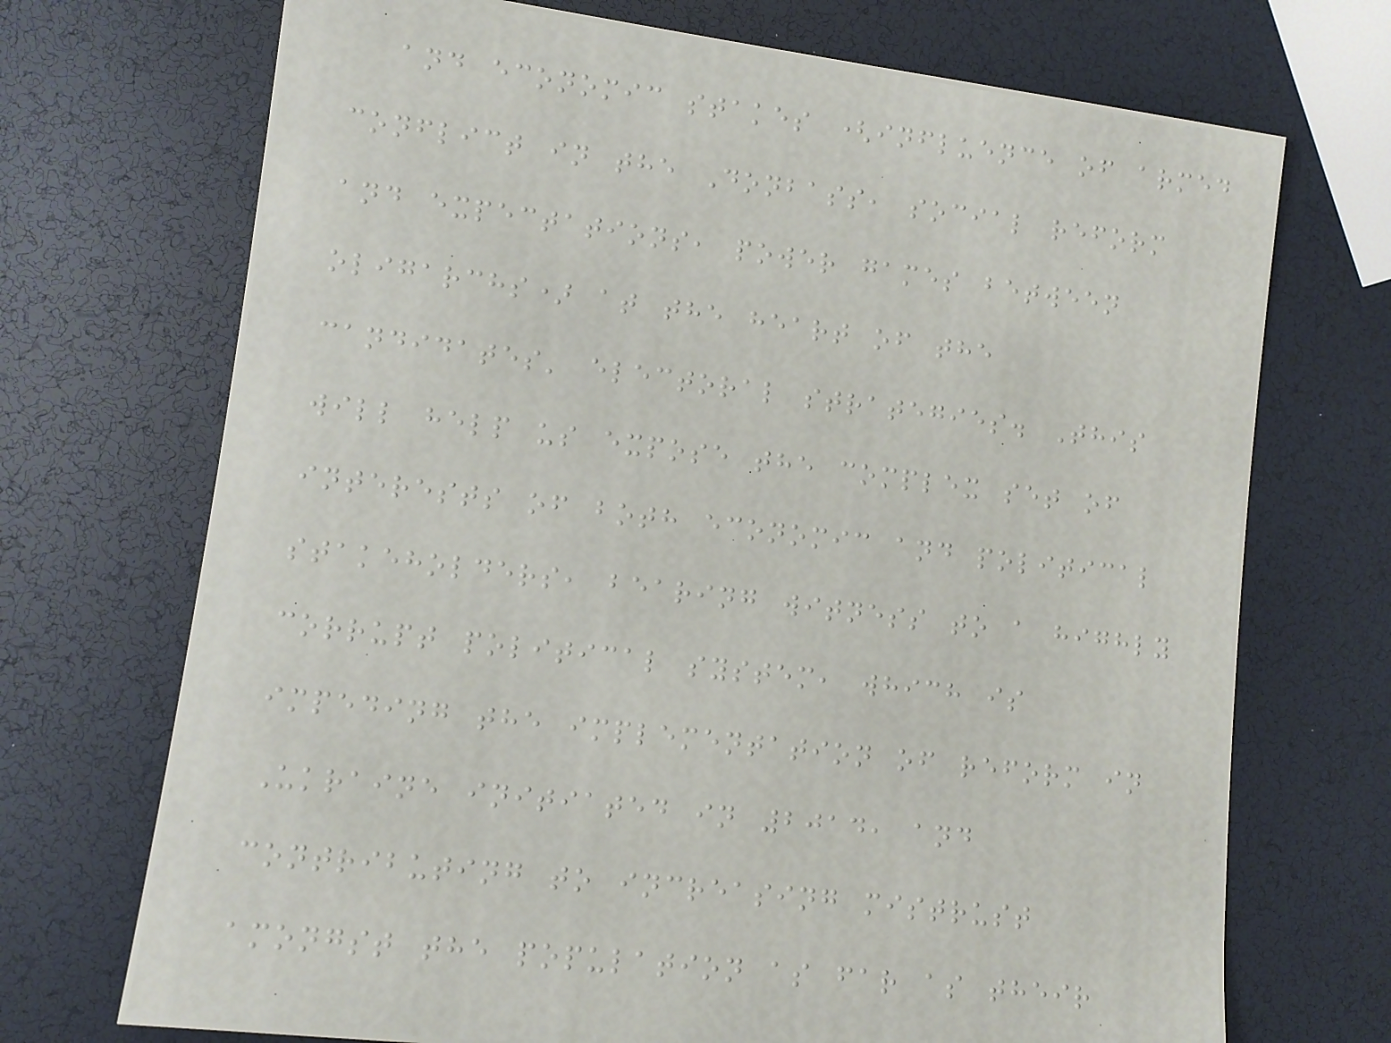and economic stakes (influence of armed
conflict in the Donbass, social reform
and expectations, power games between
oligarchs) at the heart of the
candidates' electoral strategies. This
will help us expose the complex set of
interests of both economic and political
stakeholders, bearing witness to a highly
corrupt political system, which is
impeding the implementation of reform in
Ukraine initiated in 2014, and
contributing to increasing mistrust
amongst the population as far as their
